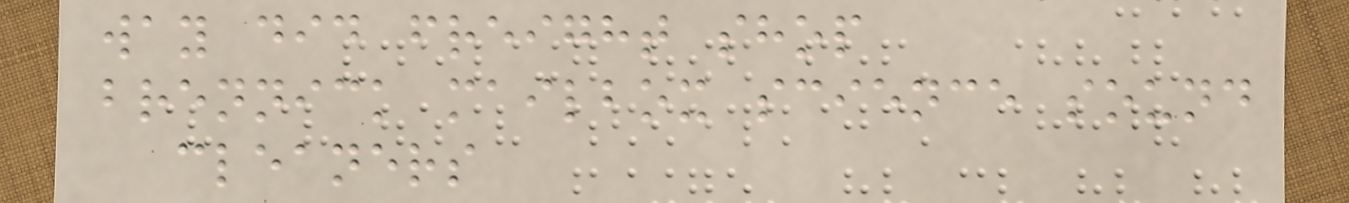way did freight shop
brennick mailbox science sound
cleaners
